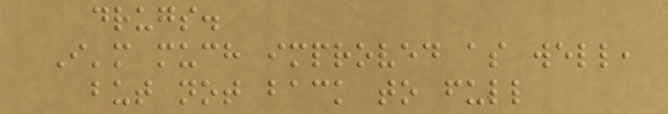drugs.
I'm much improved as well,
but not back to full
